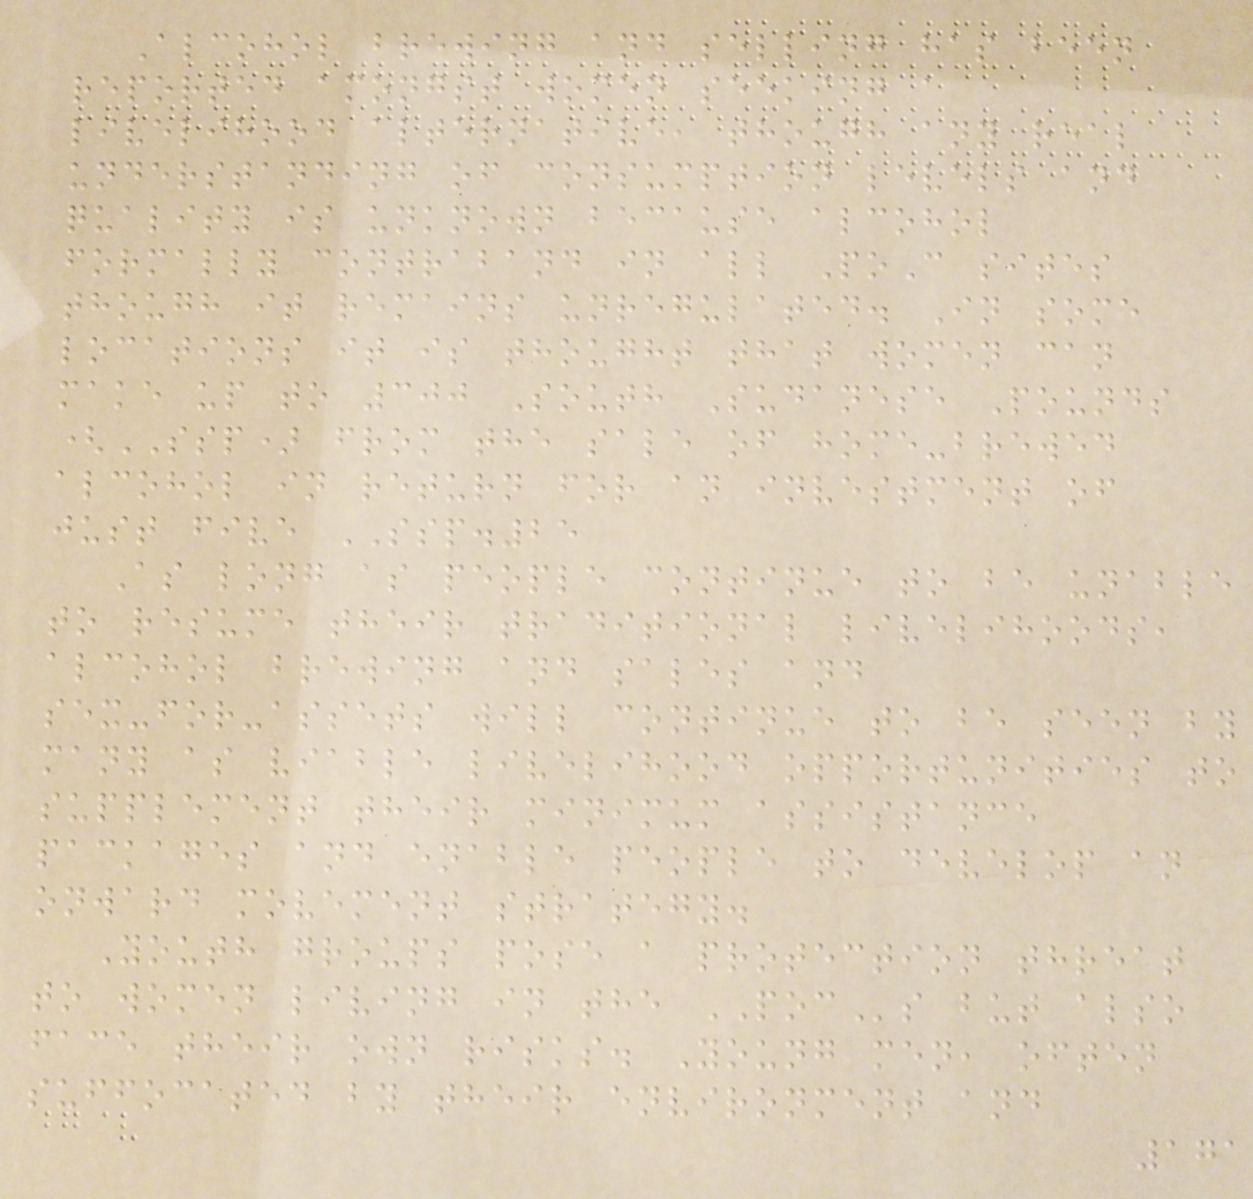Alcohol brewing and selling has been
reported amongst women seeking a
livelihood alternative, though any real
understanding of consumption levels and
quality is unknown because alcohol
formally contraband in all PoC sites
though it remains unregulated. In some
locations it is thought that women can
make up to 300 South Sudanese Pounds
(SSP) from the sale of home-brewed
alcohol in return for an investment of
just five SSP.25
As long as people continue to be unable
to resume their traditional livelihoods,
alcohol brewing and sales and
sex-for-assets will continue to be seen by
many as viable livelihood opportunities to
supplement their minimum assistance
packages and enable people to develop an
onward movement strategy.
Youth groups pose a protection threat
to women living in the POCs but also
face their own risks. Young men, often
suffocated by their environment and
171
